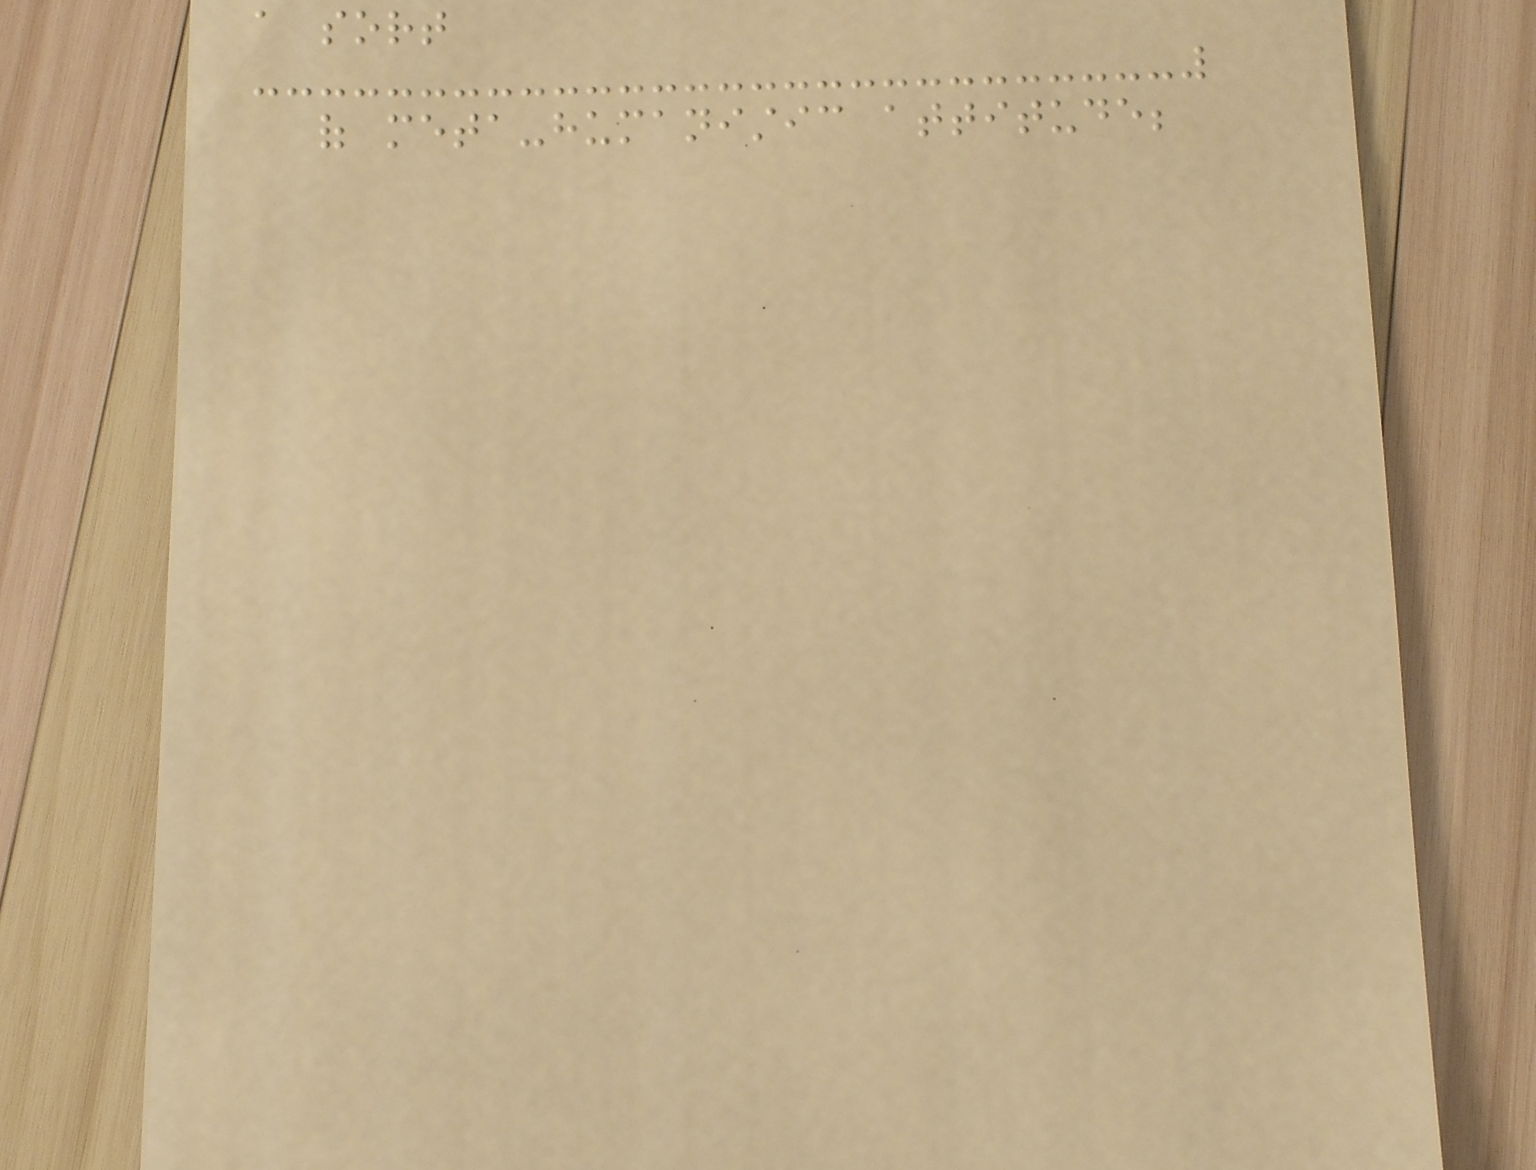a sort
of meta-humanistic attitude;
